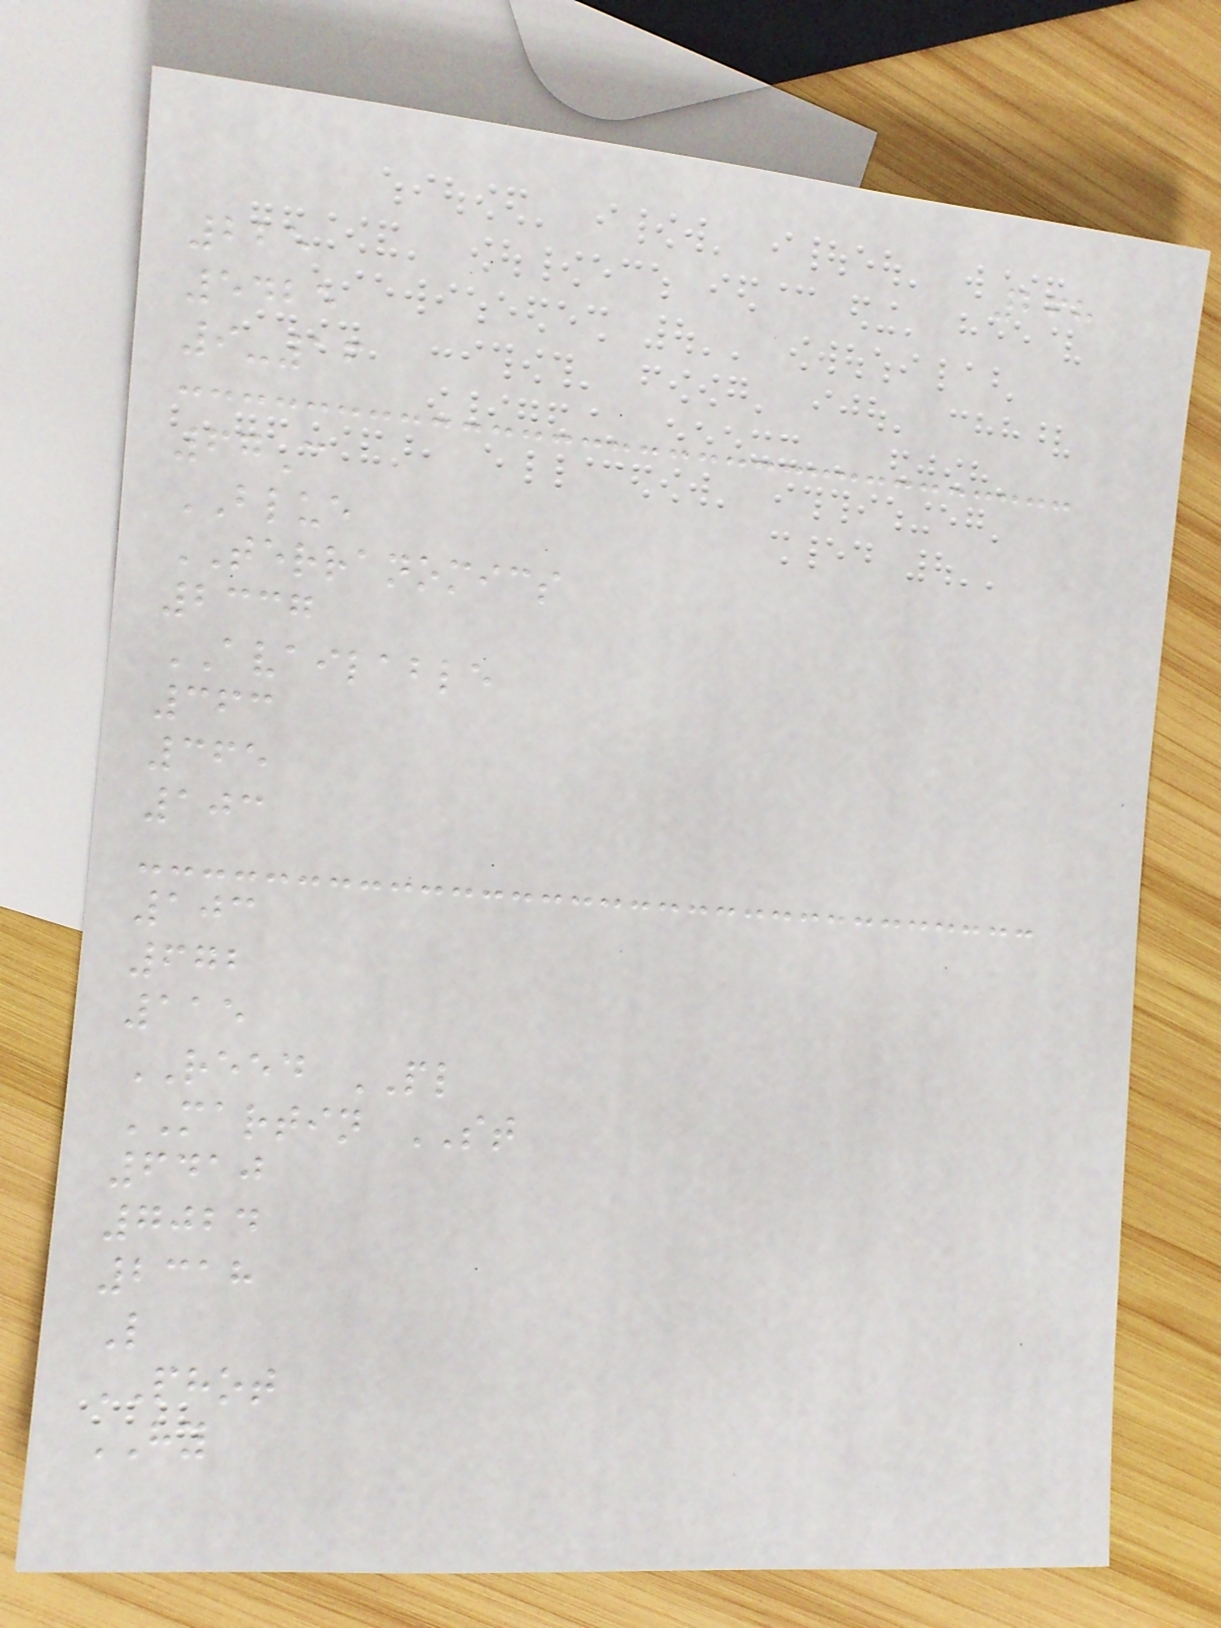268
225
5425
9-16
67C
BLUE
TERRANOMICS
2337
AVAILABLE
363
365
103
103
672
115
REED PL
MARTIN ST
6410
7024
2318
L
PHOT
HY
